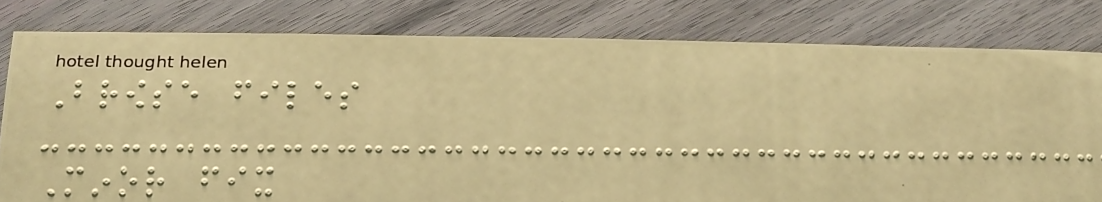Browse files
Minor fix
